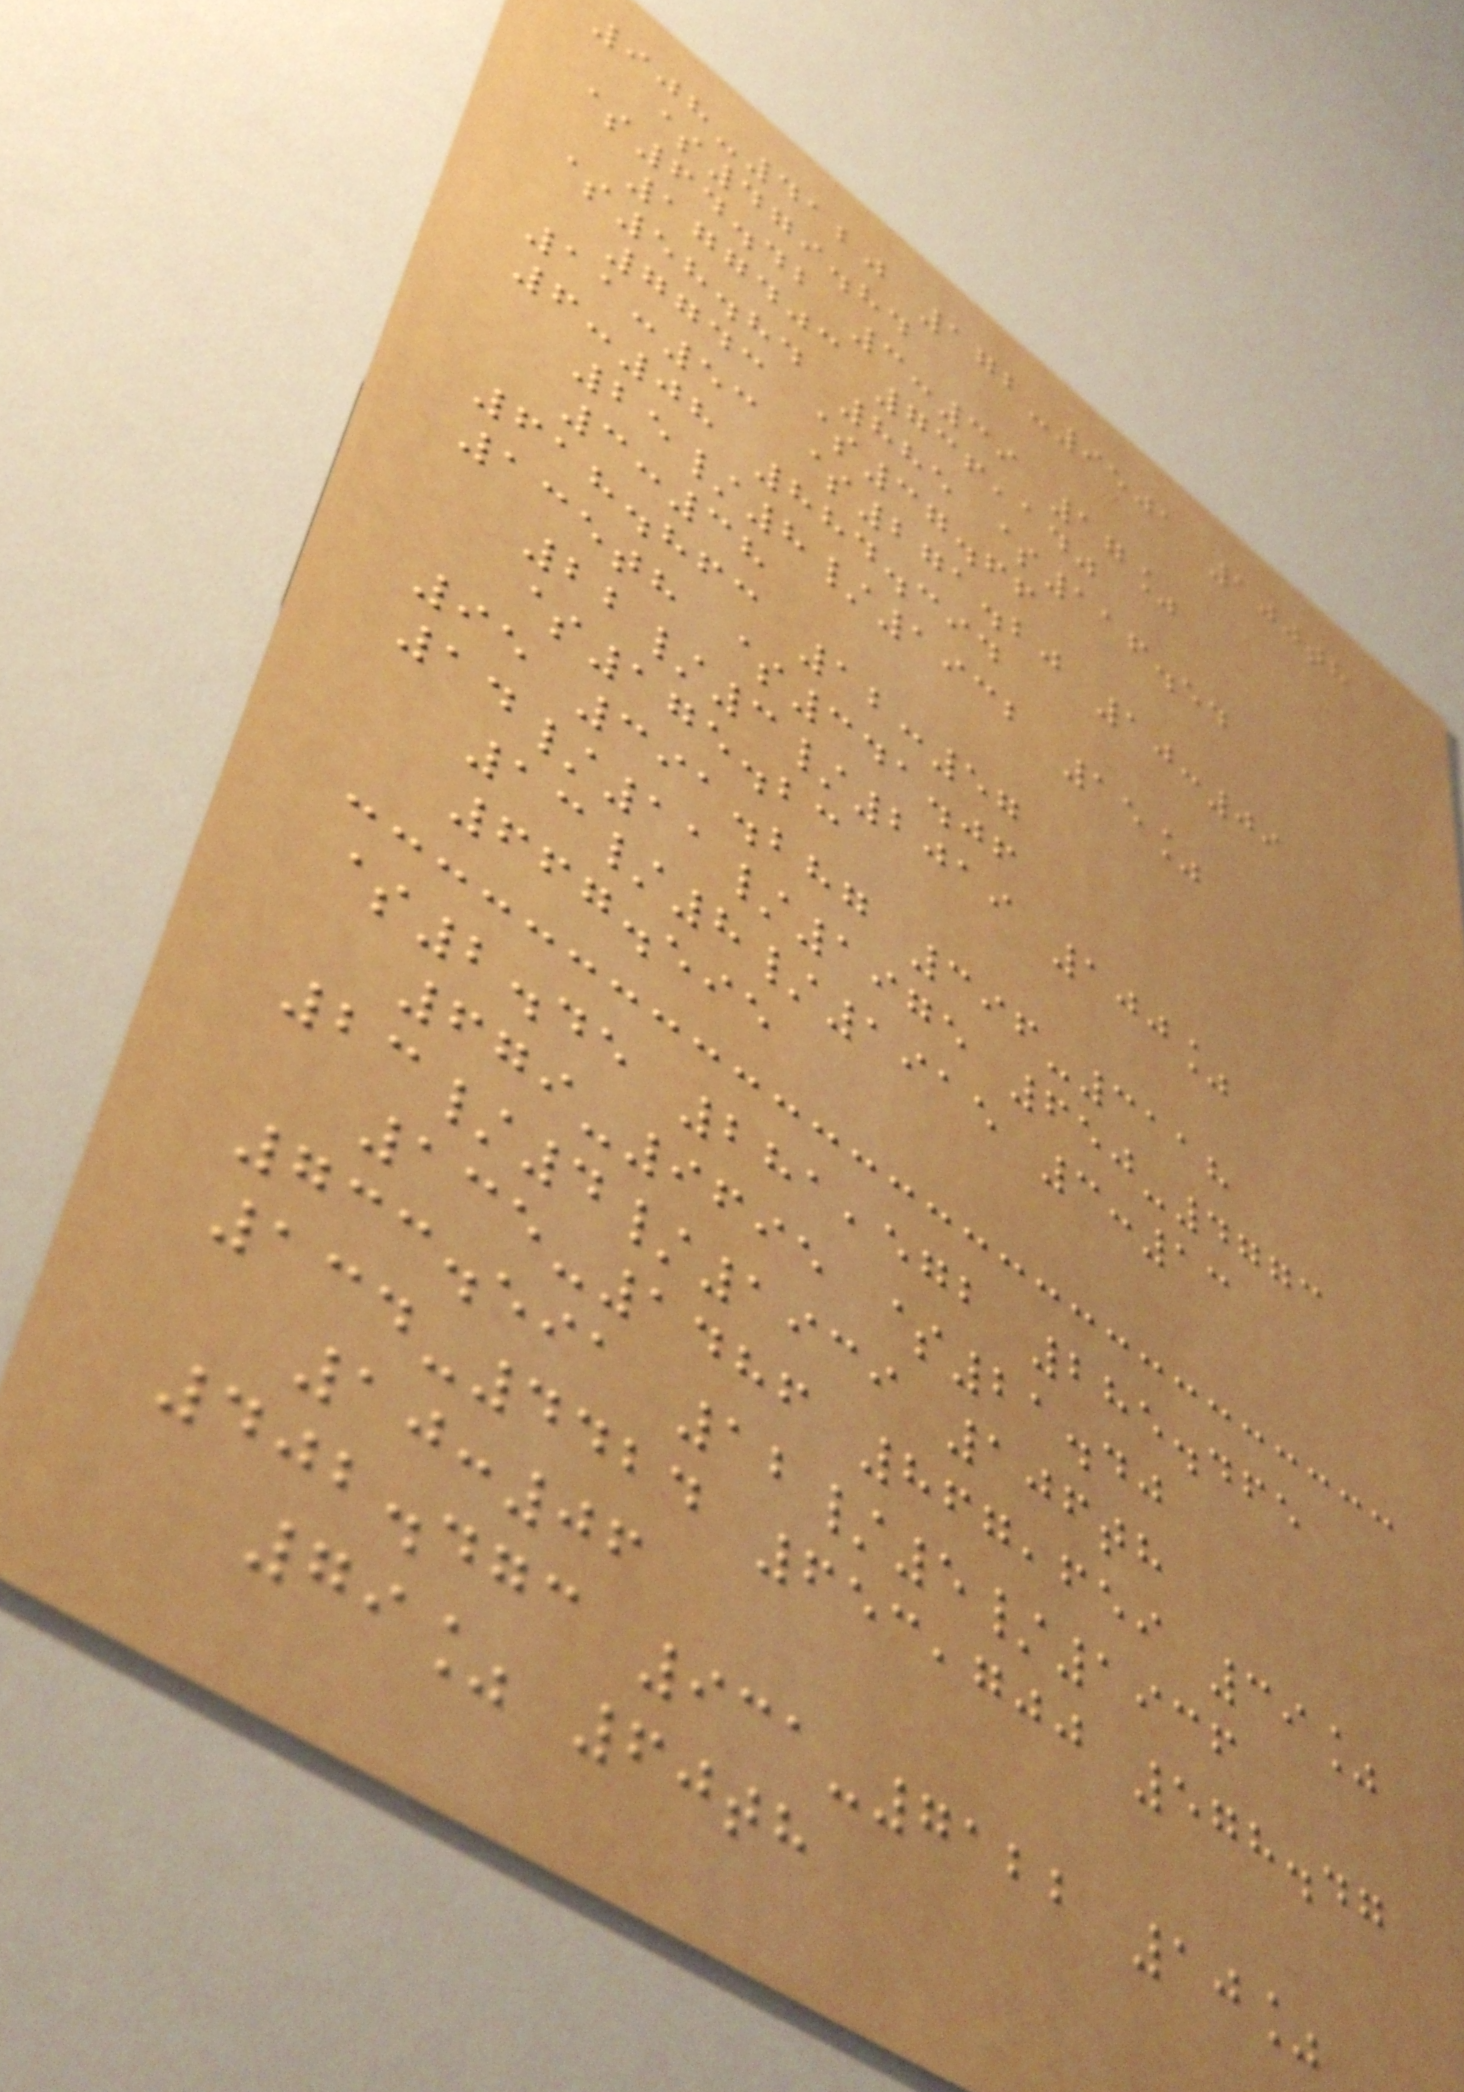908-4120 172-9501 100th
$479.84
$64.42 3:39 17%
177403 736,140
$58.84 885 $116.54
7743 $37.66
11:53 $271.20 10:09
6:08 884.394
25/8/1932 15%
3:38
618.863 12:57
135th $341.06
22/3/2019 100%
$175.23
95 391.287 396-3118
14/11/1975 650-4773
13/8/1915 3:13
667.595
$2.45 281,572 285.465
679-9695 $21.40
23/4/1939 106th
135-1486 867,659 39%
733.591 12/5/1936
134-4424 653,700 578.47
10:06
402.473 931-7122 10%
79% 60th
